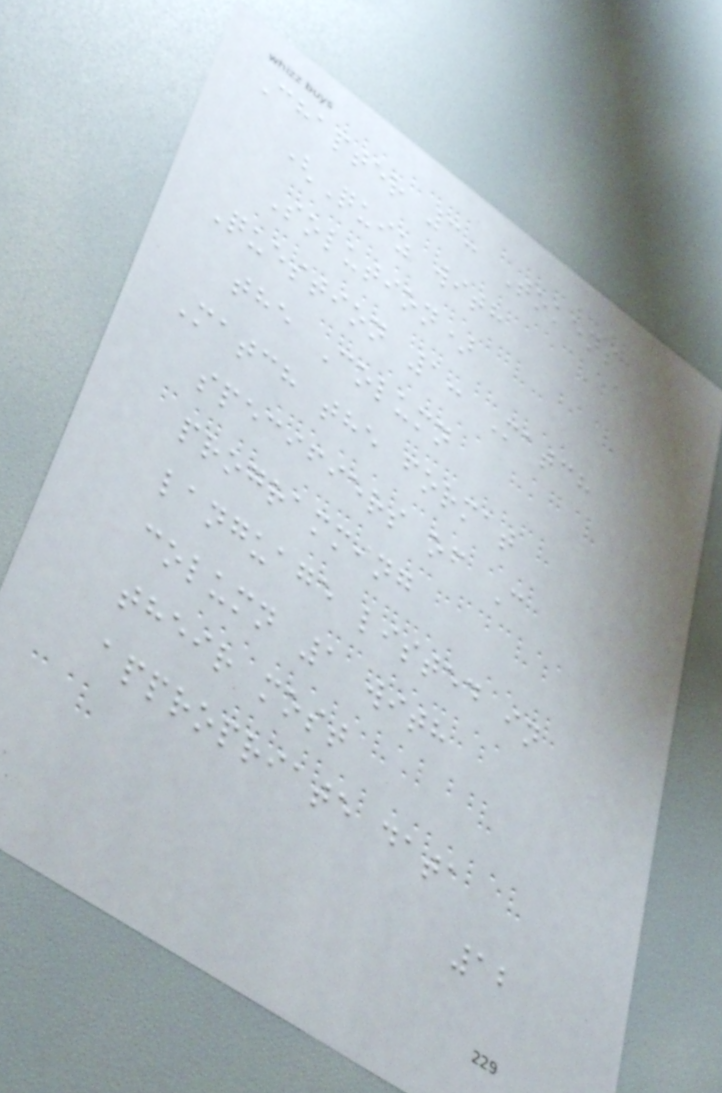Chapter 3: Tokens
(Quiz with
Solution)
Question 1: Match
the Column
Match the format
specifiers of C
programming
language listed in
column 1 with
their most
appropriate data
12
